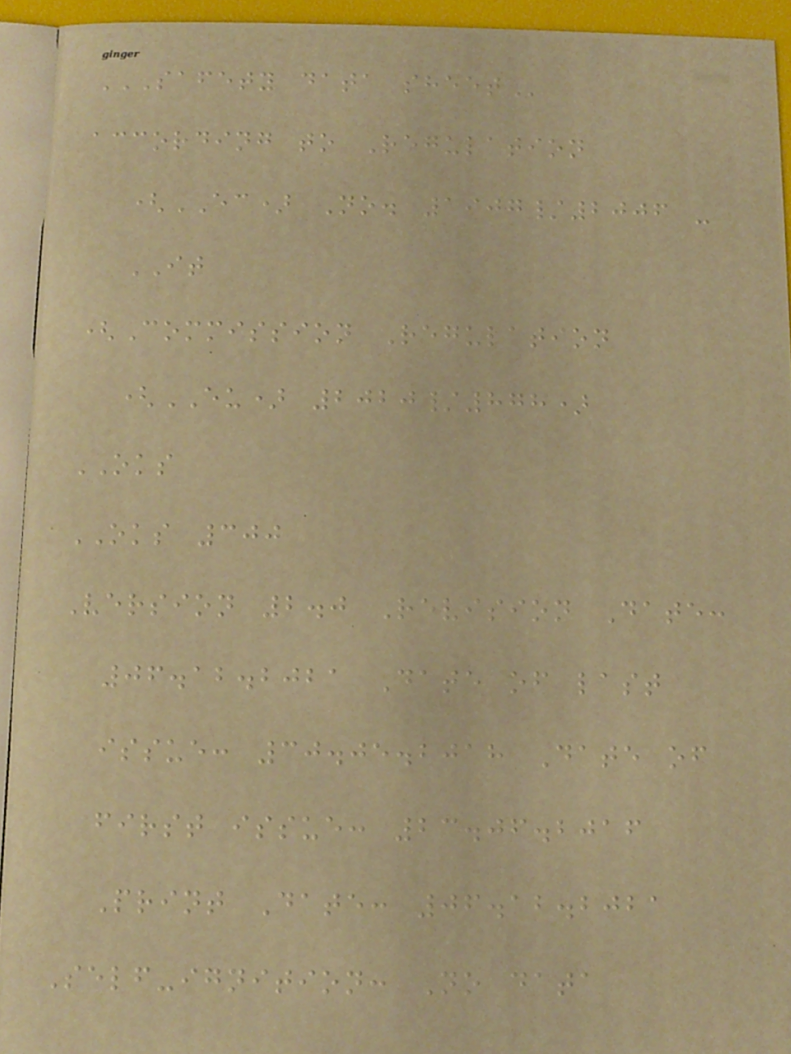SAFETY DATA SHEET
according to Regulation
(EC) No. 1907/2006 -
IT
(Commission Regulation
(EU) 2020/878)
OKS
OKS 300
Version 2.0 Revision Date:
06.12.2021 Date of last
issue: 30.05.2018 Date of
first issue: 23.06.2016
Print Date: 06.12.2021
Self-ignition: No data
